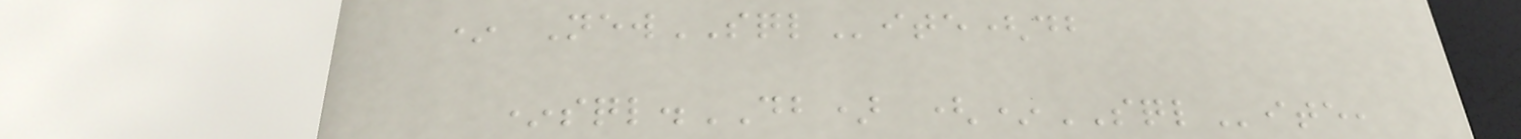* NewSQLite(db
*sql.DB) (*SQLite,
